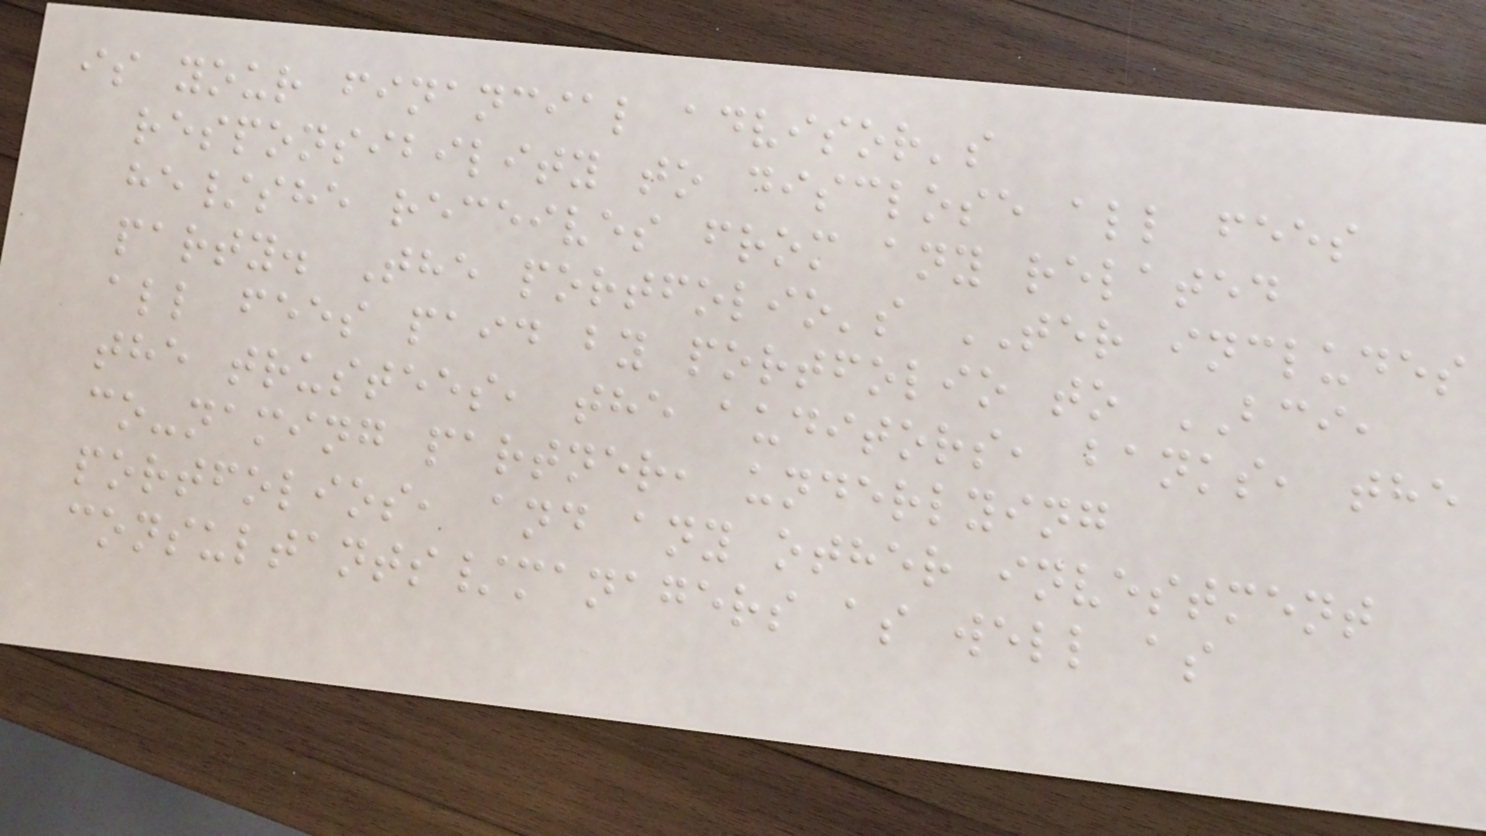is your financial advisor's
responsibility to disclose all fees
he/she receives from any related
party. The portfolio's TER includes
all fees paid by portfolio to BCI,
the trustees, the auditors, banks, the
co-naming partner, underlying
portfolios, and any other investment
consultants/managers as well as
